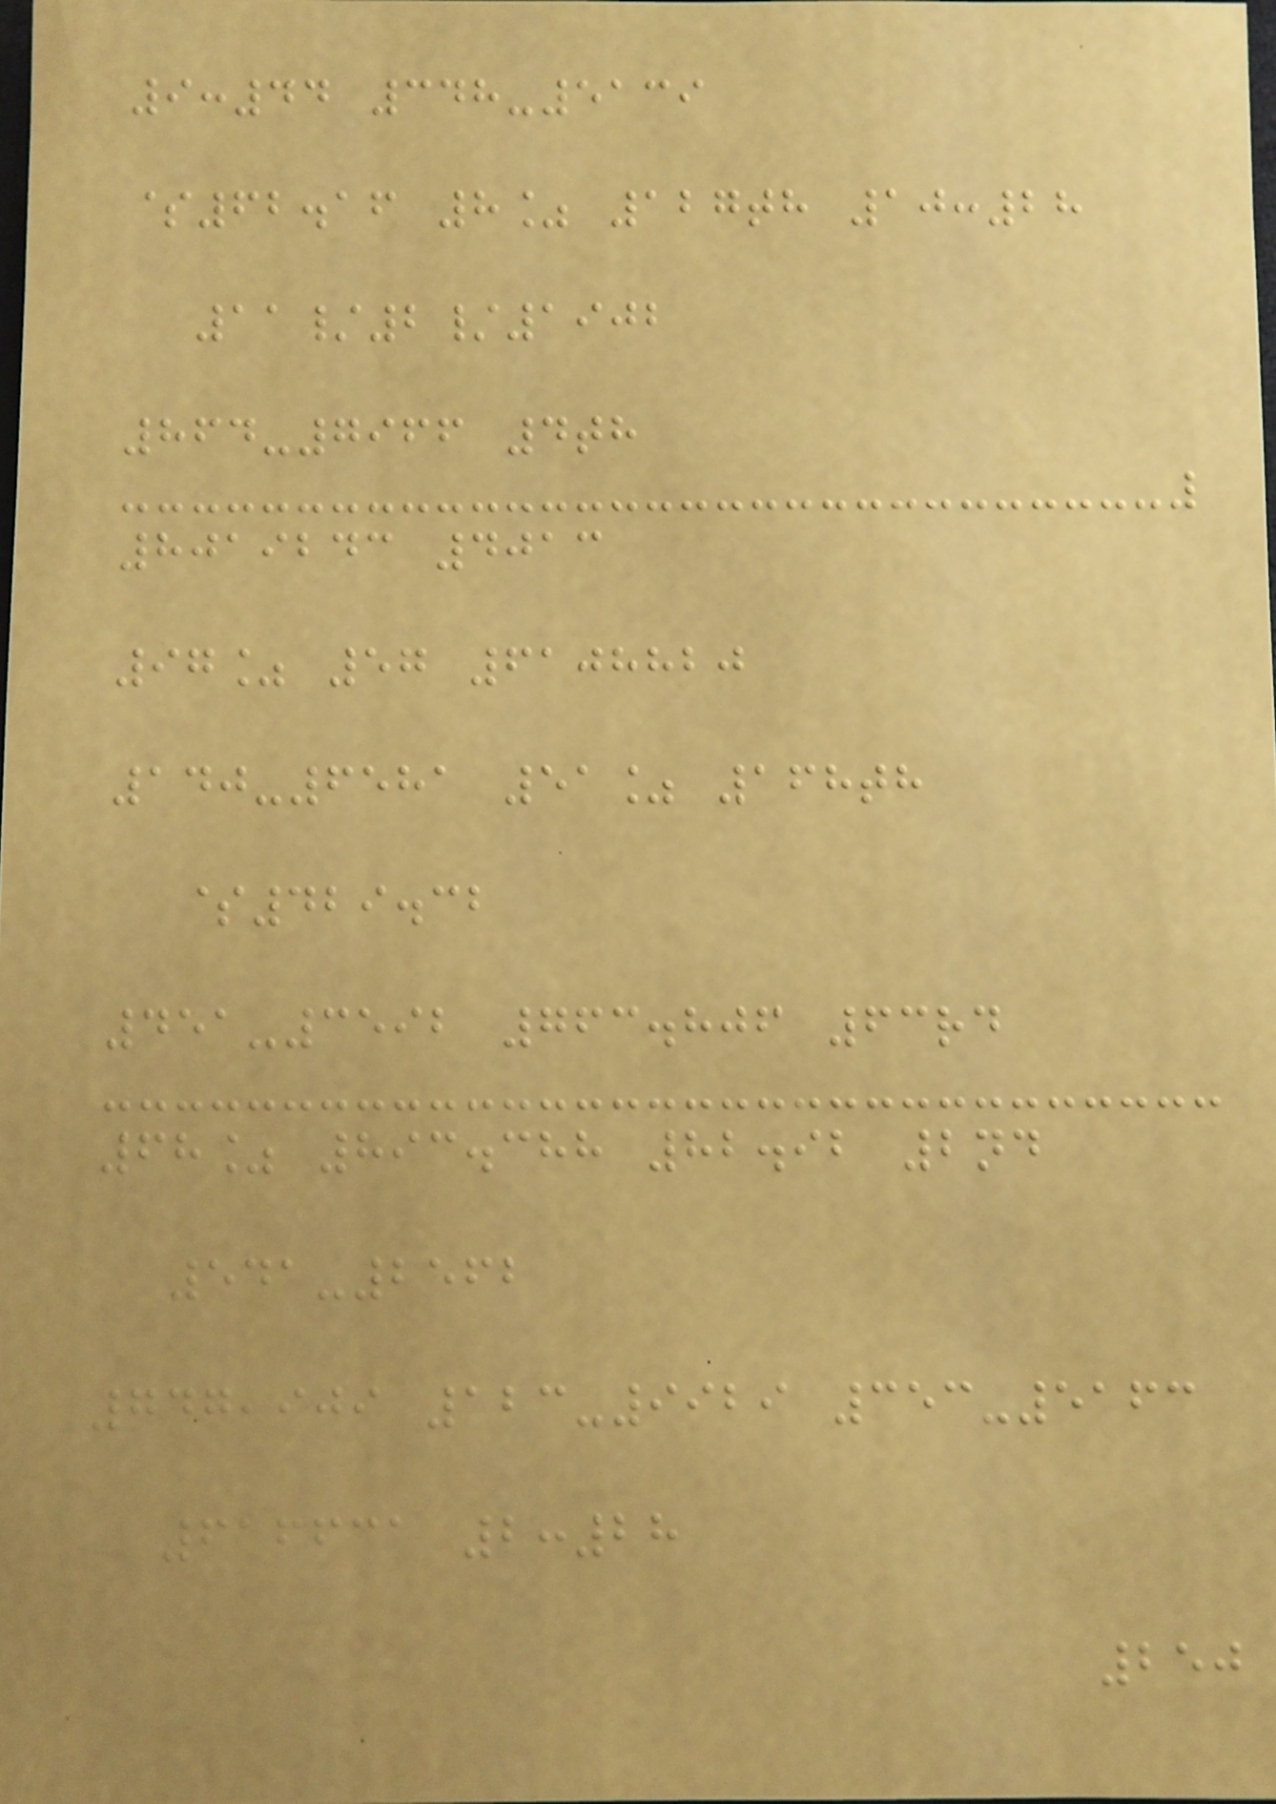9:44 348-5139
$62.16 8% 127th 10:28
11/2/1902
864-7966 4th
8019243 4013
97% 57 6108820
140-6581 51% 168th
$429.32
451-3592 763.806 63rd
68% 893.388 82.92 2nd
541-2562
747,909 123-9929 353-5163
616631 2:28
250
